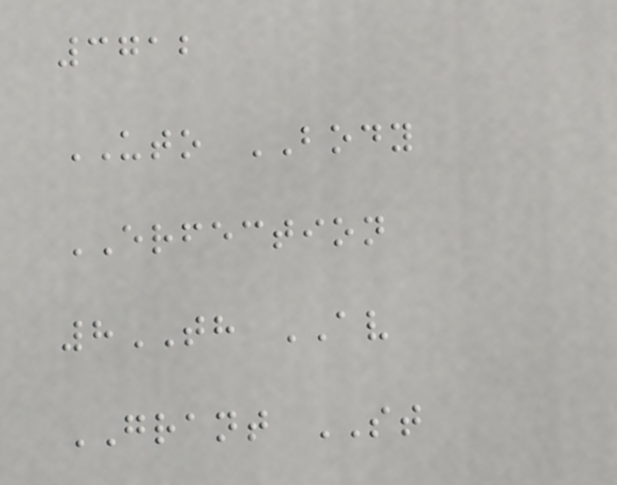3712
UTO BODY
ERFECTION
8TH AV
GRANT ST
